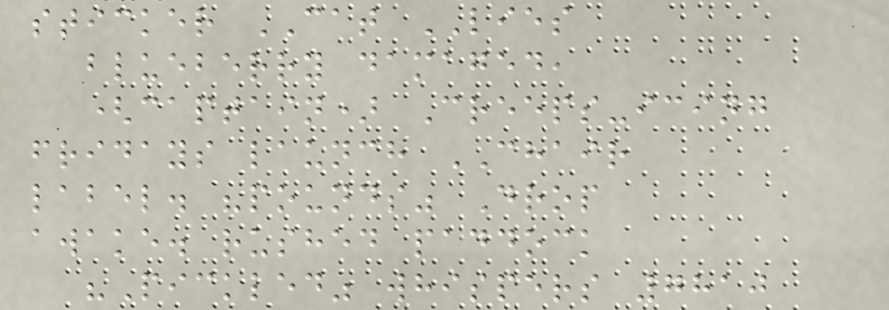sticker CAT LIES
blueberry damaged,
(captain) Creeps-icing
fridays launch CHAIR
label. "pounds" Drop
awake. rushed paddock
"Pickled" whispers 7810
